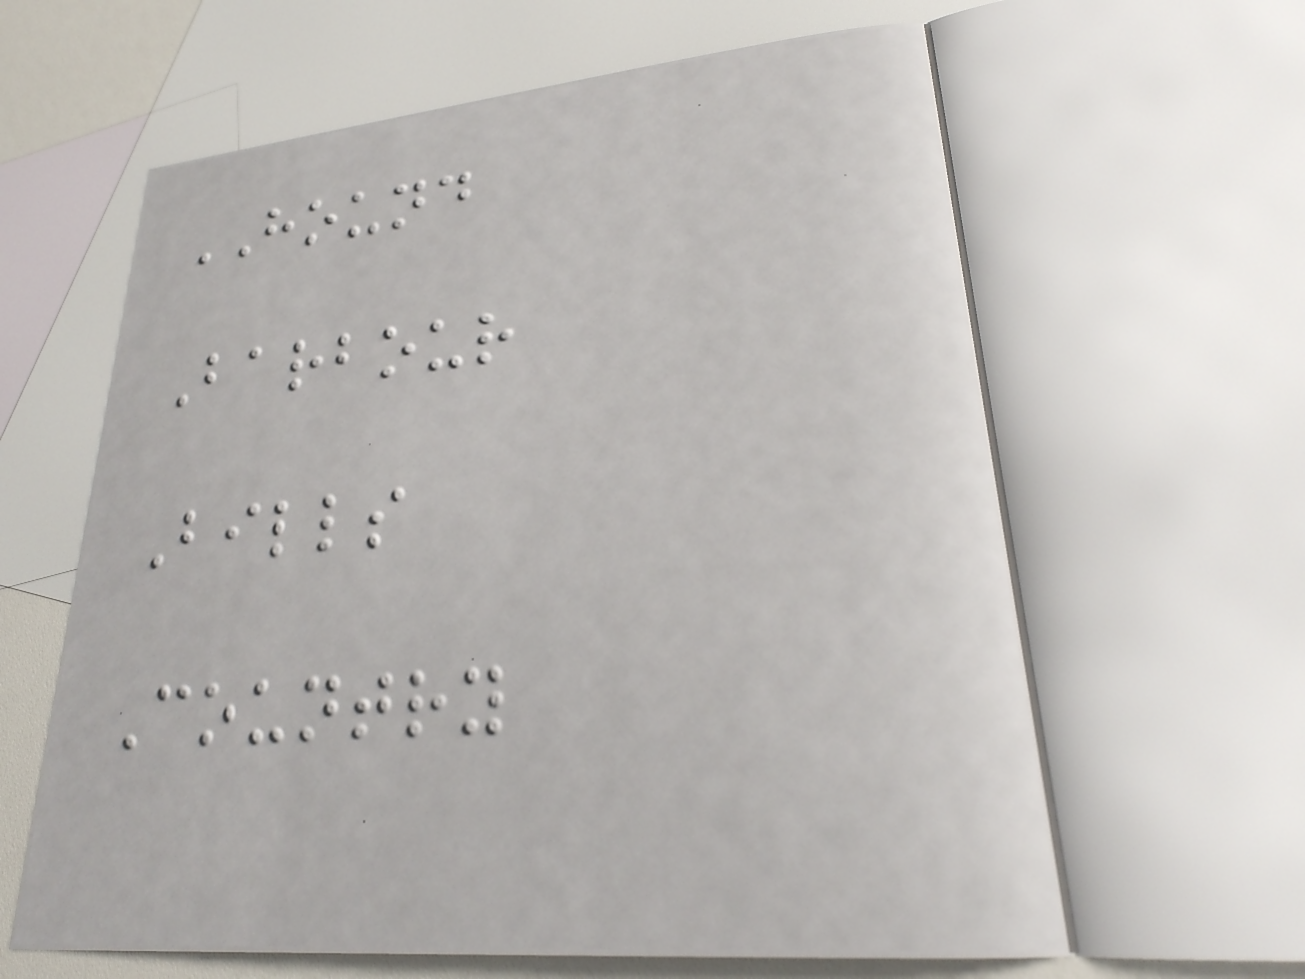HOUND
Barbour
Bills
Country
